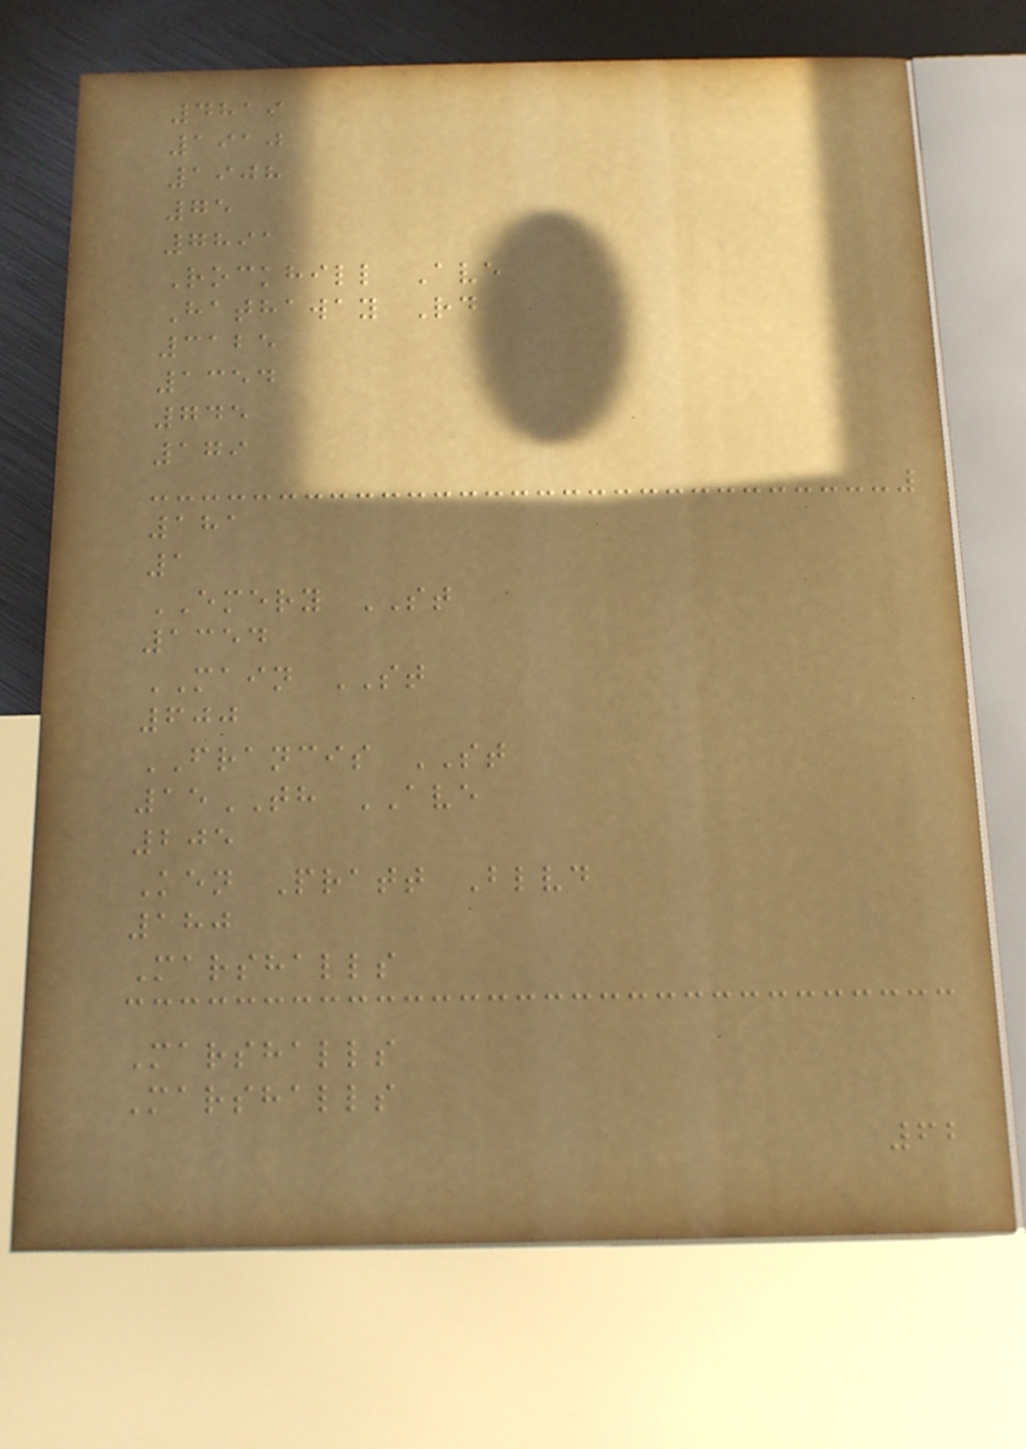4819
1910
1908
75
7891
Rockhill Ave
Hathaway Rd
3125
1354
745
179
181
1
EMERY ST
1354
MAIN ST
600
FRANCIS ST
15TH AVE
205
Ken Pratt Blvd
180
Marshalls
Marshalls
Marshalls
62
